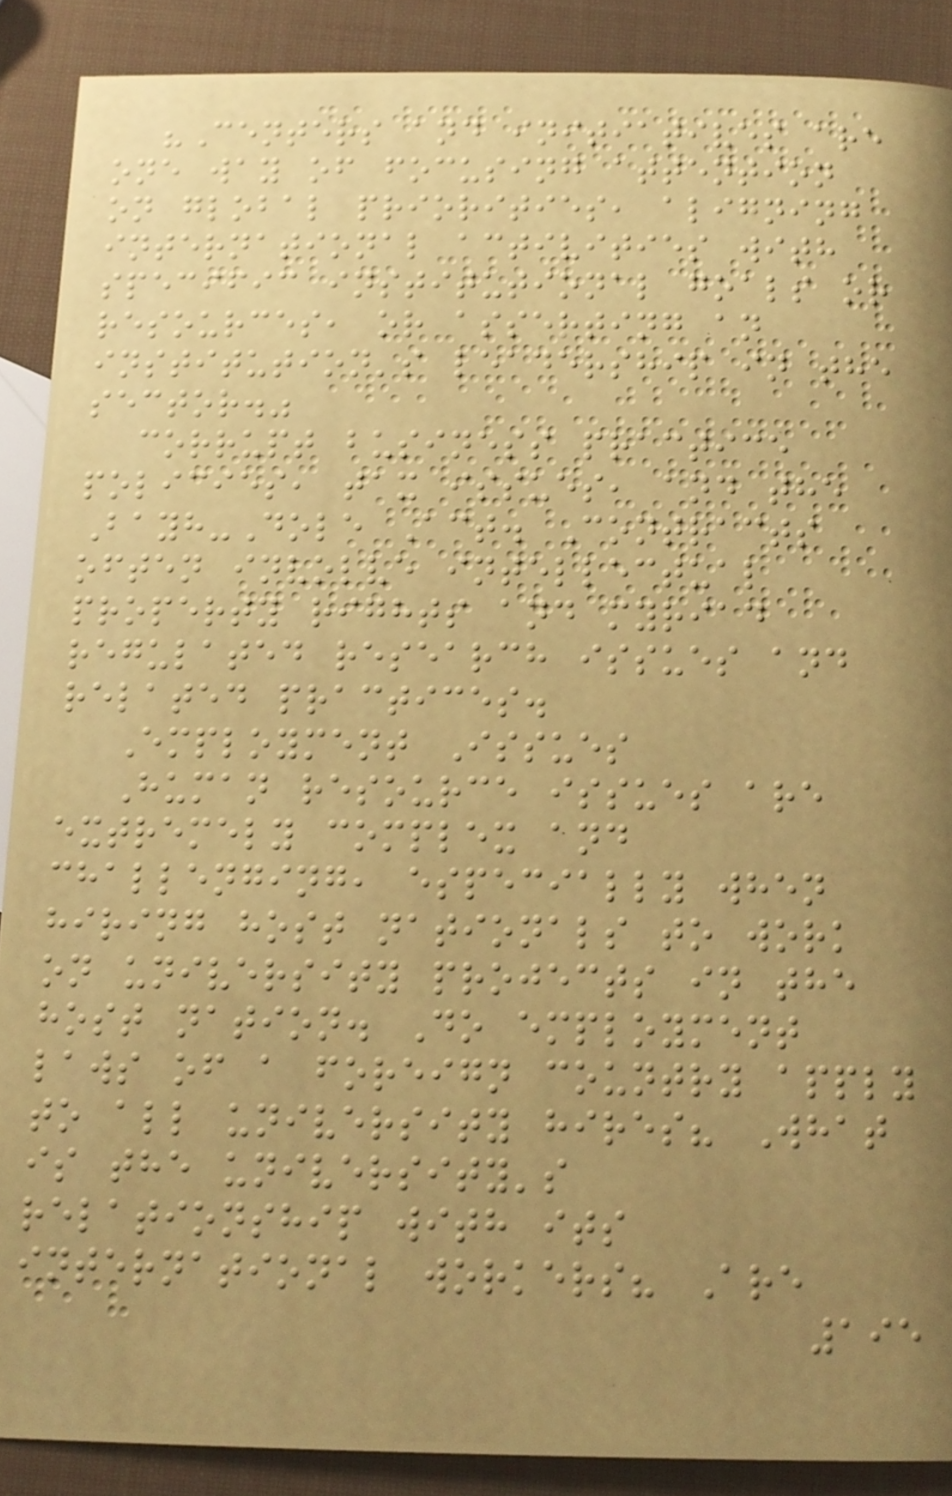"Centers and initiatives are
one way of focusing attention
on global priorities, aligning
international activities with
specific institutional goals or
resources, or asserting an
institution's leadership in the
sector."
corrupt business practice
policies, tax issues, and the
Bayh-Dole Act. Contracts
often involve intellectual
property rights and myriad
regulated research issues and
related practices.
Employment Issues
Human resource issues are
extremely complex and
challenging, especially when
hiring host nationals to work
on university projects in the
host nation. Do employment
laws of a foreign country apply
to all university hires? What
is the university's
relationship with its
international workers? Are
195
